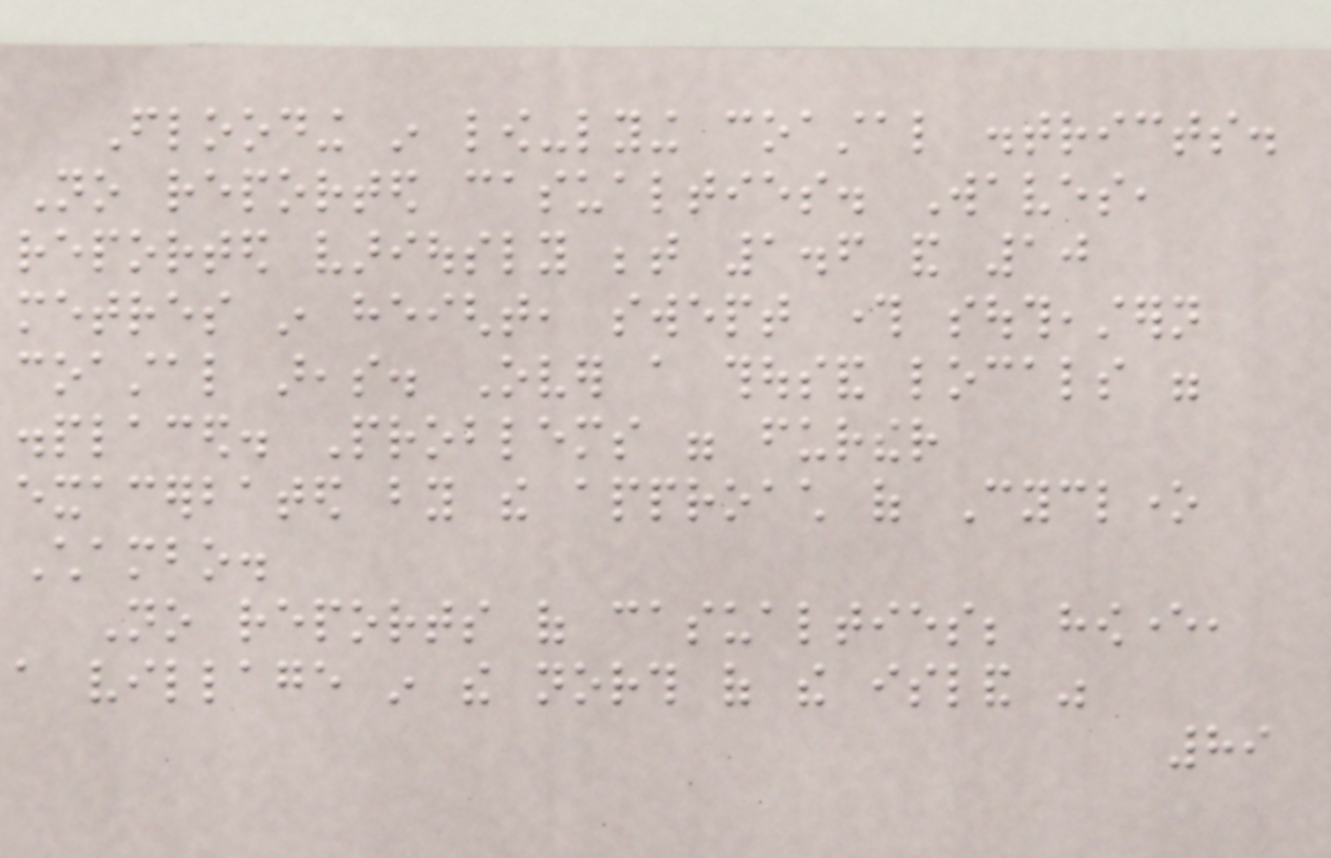Flooding in low-lying coastal districts.
No reported casualties. Waves,
reported variously between 1.6 and 10
metres in height, swept through southeastern
coastal areas. Over a thousand locals were
displaced. Problems were further
exacerbated by the approach of Cyclone
Chambo.
No reports of casualties; however,
a village in the north of the island was
89
